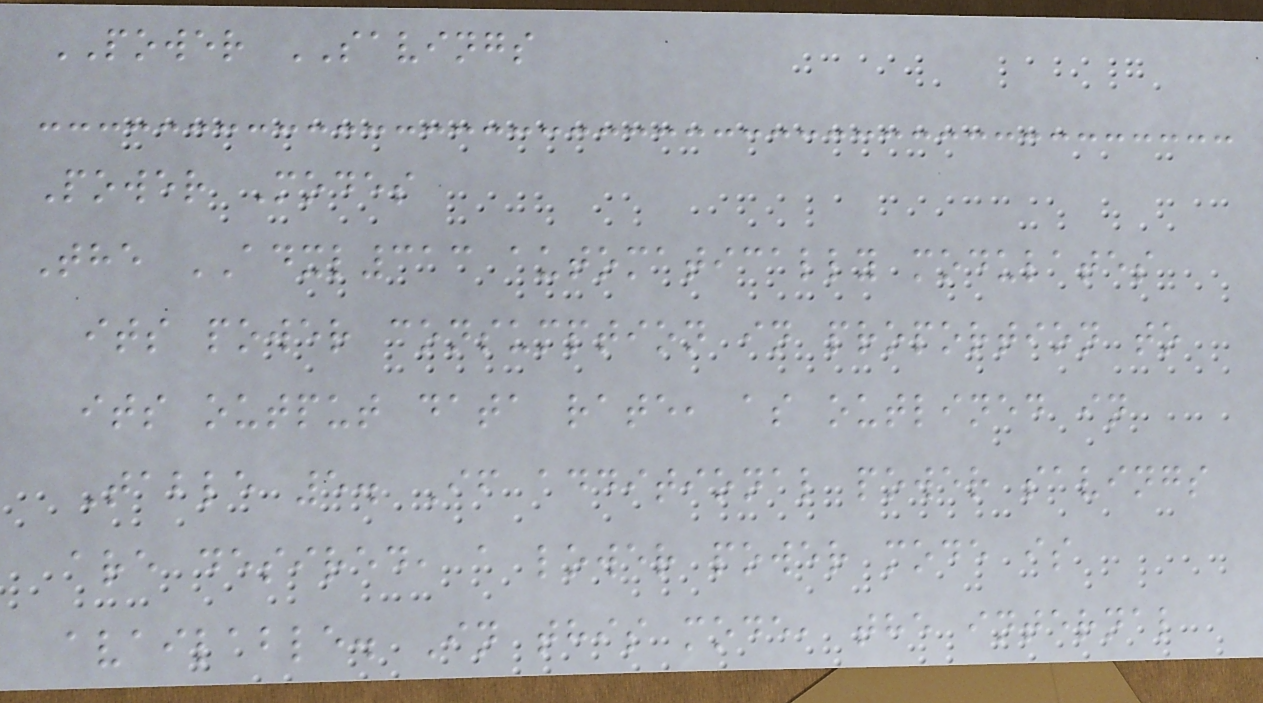POWER SAVINGS
Power Modes
The ADXL313 automatically modulates
its power consumption in proportion to
its output data rate, as outlined in
Table 5. If additional power savings
are desired, a lower power mode is
available. In this mode, the internal
